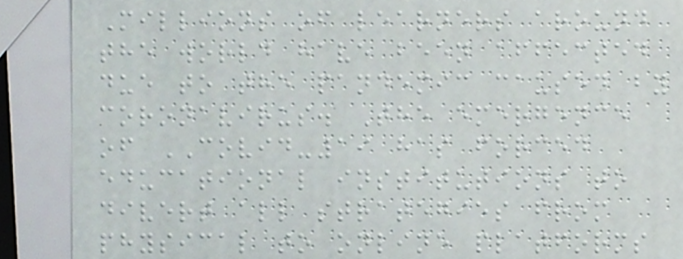Millions of learners around
the world have been affected
due to the pandemic caused by
coronavirus. The emergence
of COVID-19 has forced
educational institutions to
divert all strategies from
physical to online platforms
